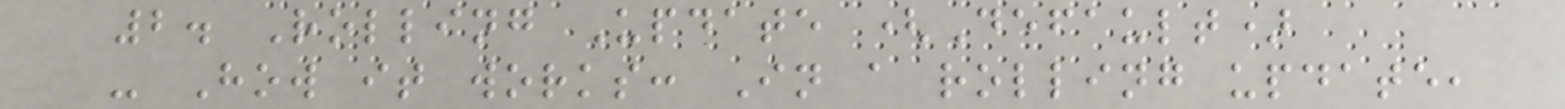2. Rolling Update (Default)
- How it works: In a rolling update,
